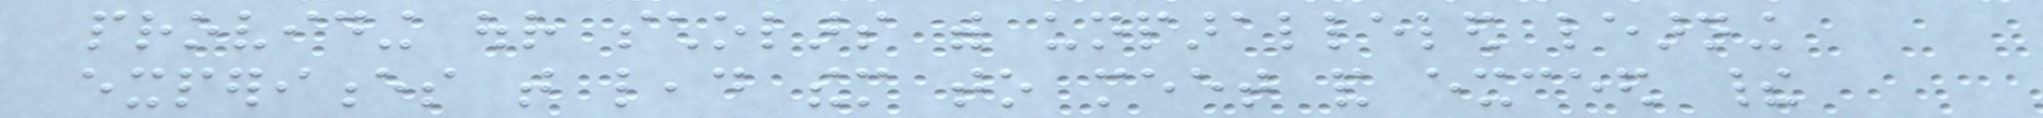providing our scholars with unparalleled learning
experiences that lead them to meet and exceed their
